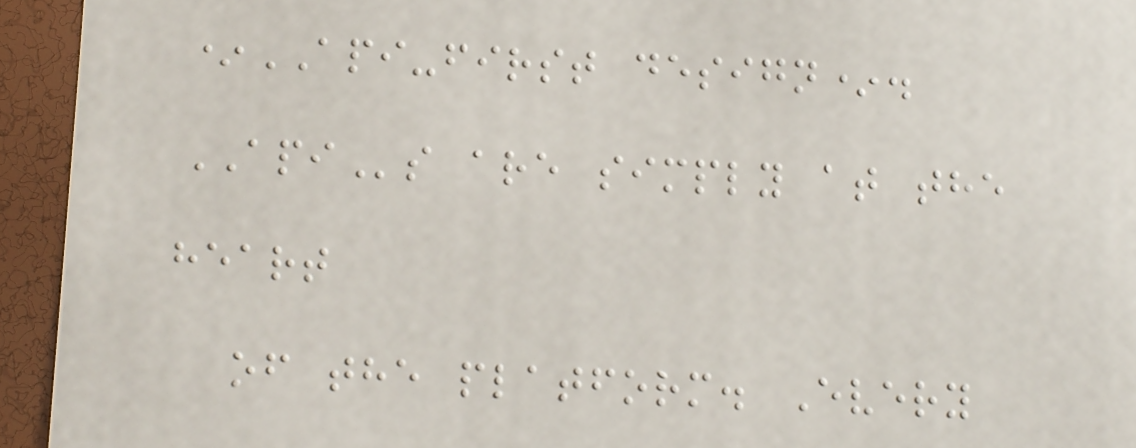*API-first design*.
APIs are simply at the
heart
of the platform. Every
